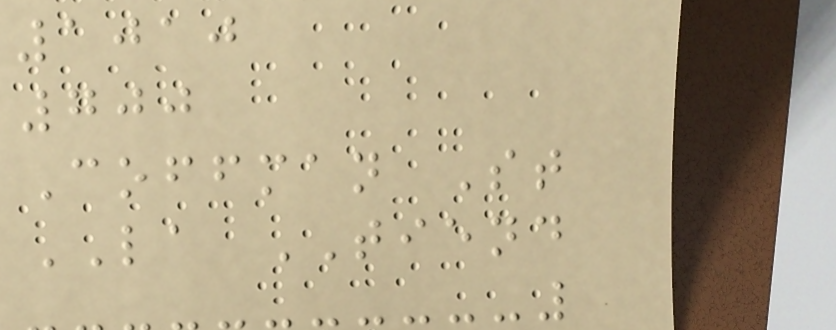1010
700
Coffman St
LA TIEND
